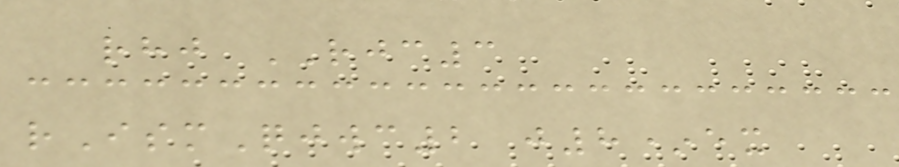rhj RJC3
rIsmQjwc2 j8*ex
